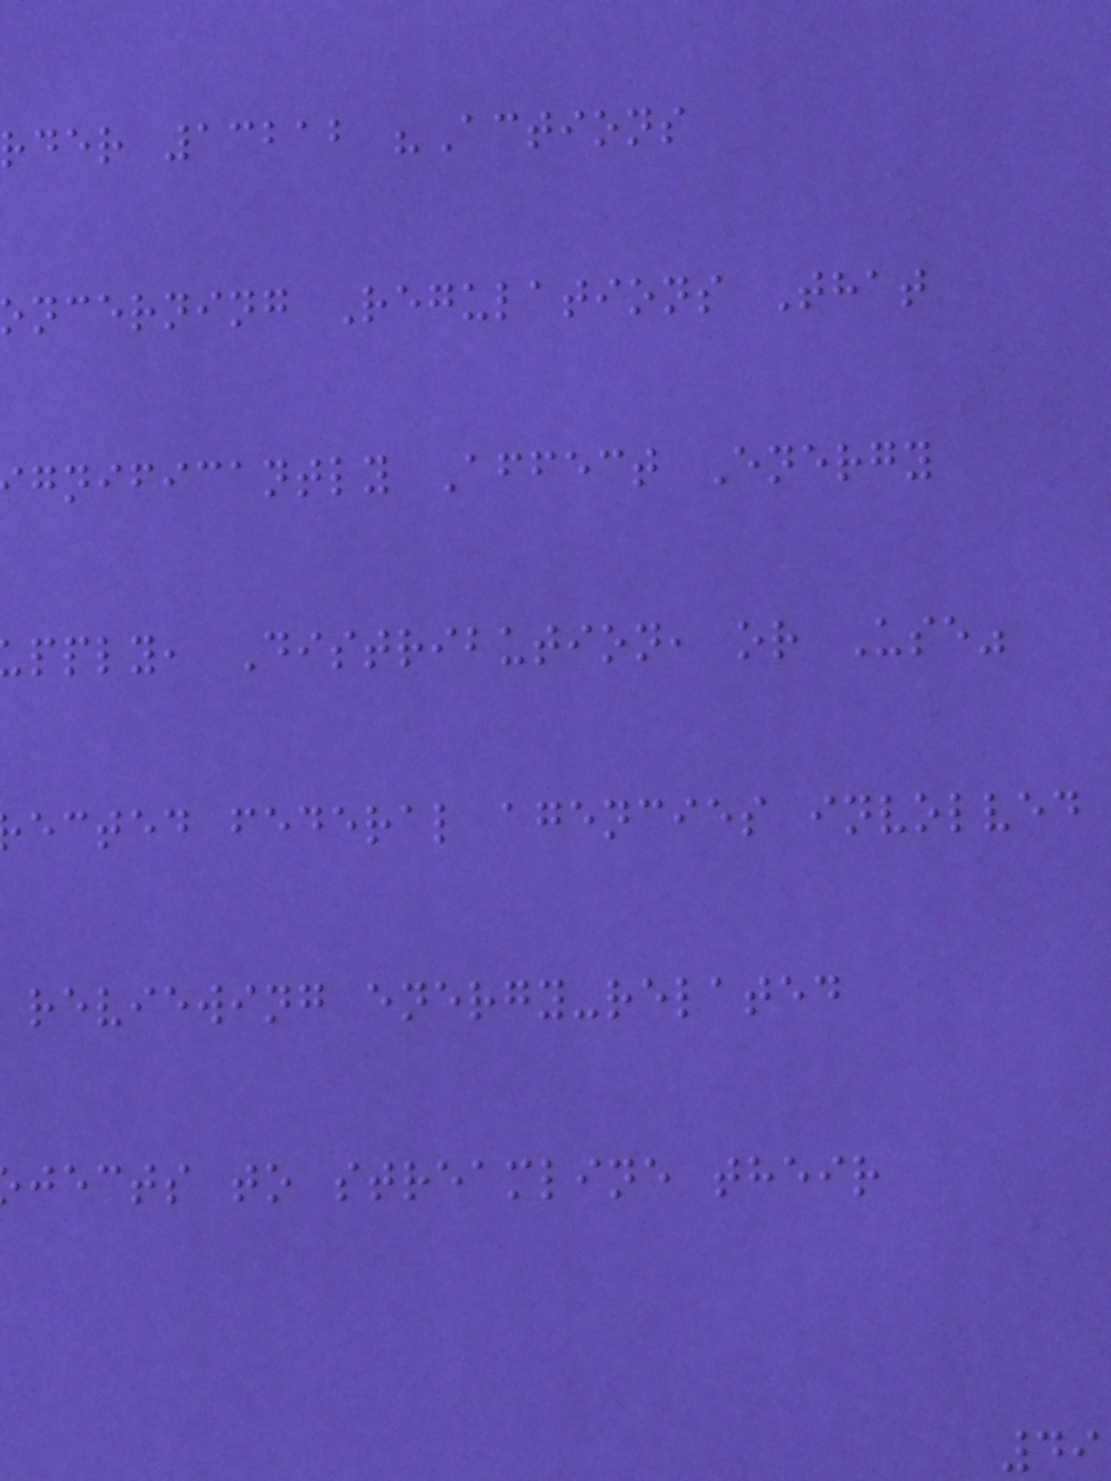rder 13212 "Actions
ncerning Regulations That
gnificantly Affect Energy
pply, Distribution, or Use"
ected federal agencies involved
reviewing energy-related
jects to streamline their
49
